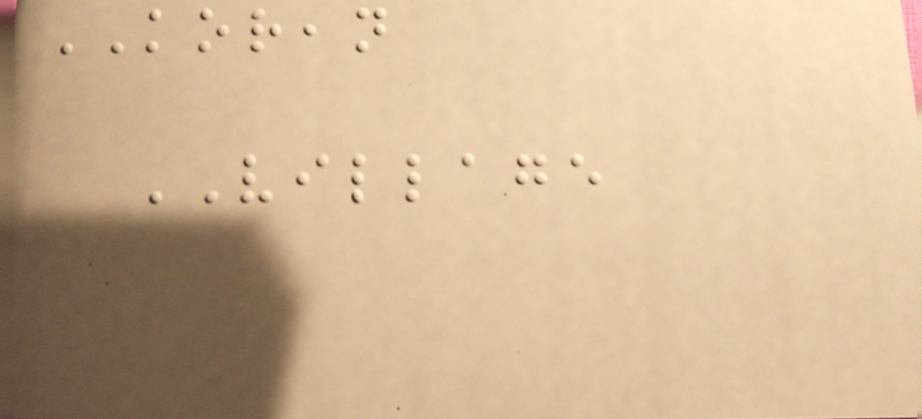KOREAN
VILLAGE
